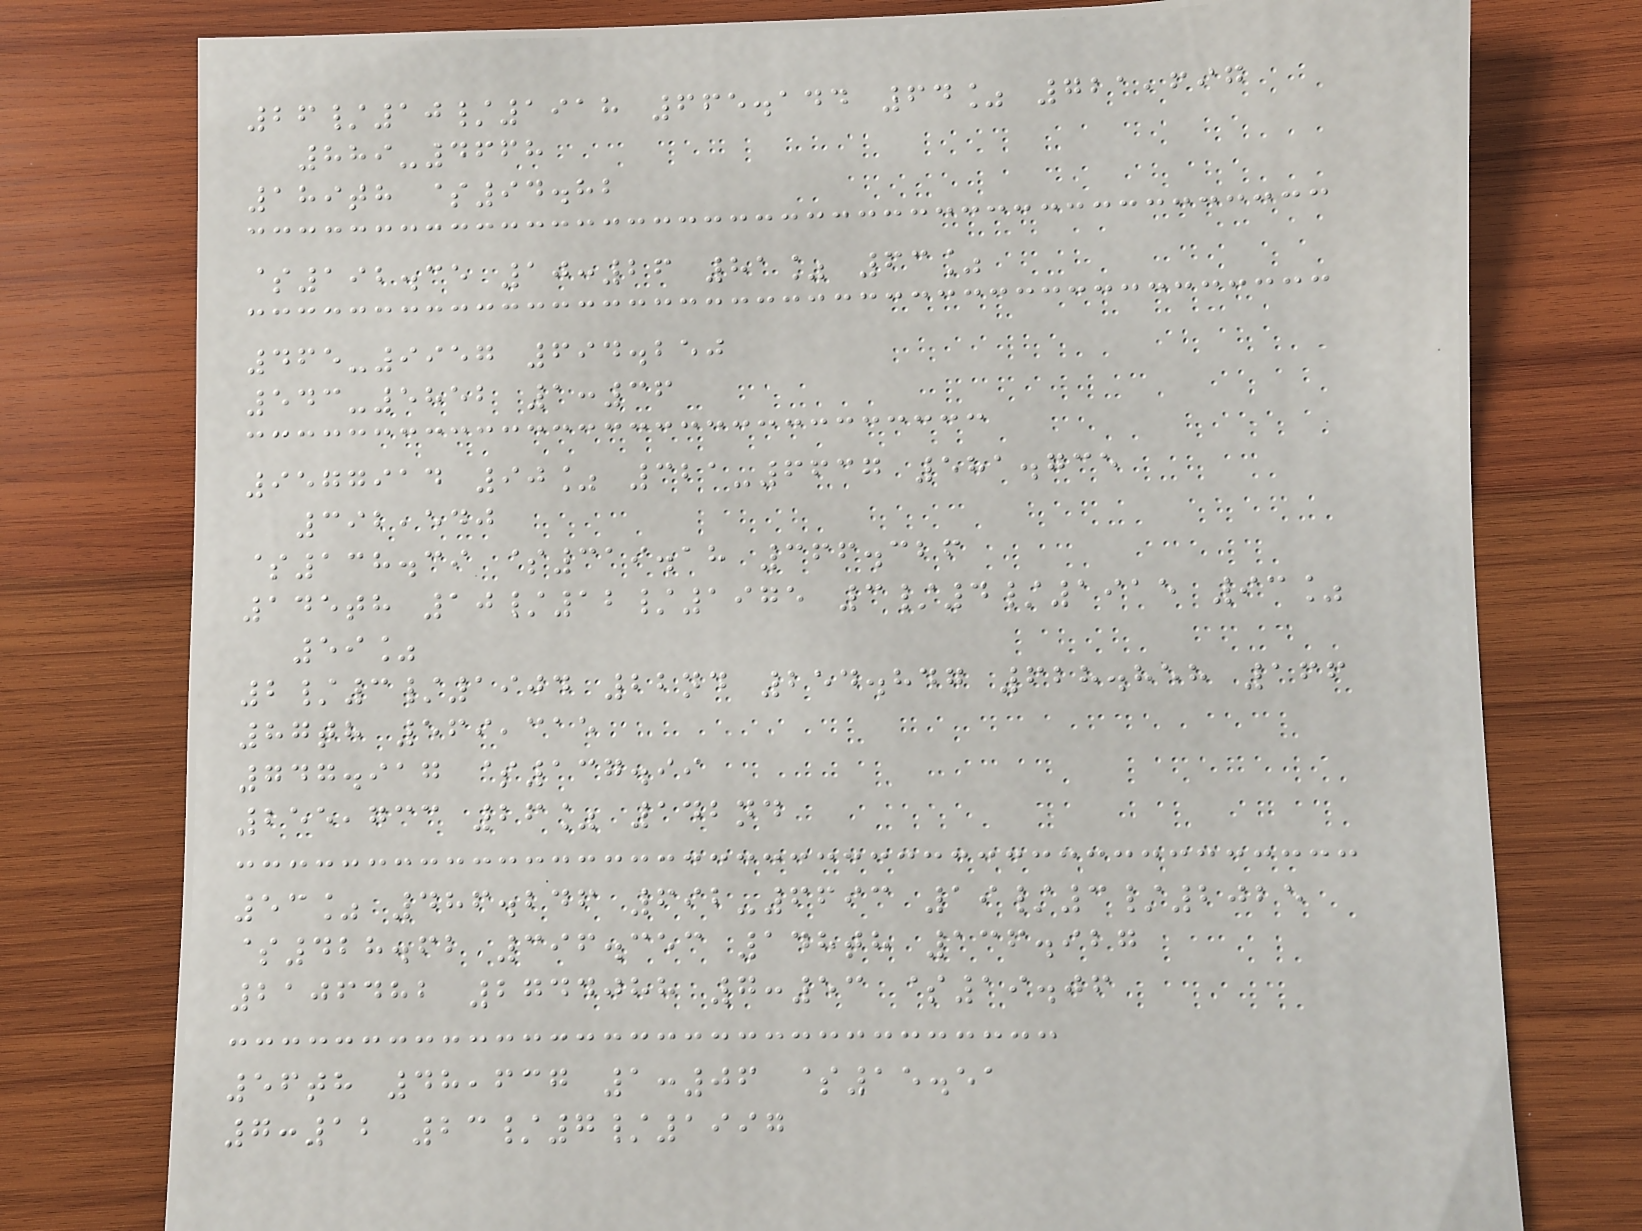26/10/1918 665.144 64% 721,697
889-4668
189th $94.82
$192.35 10:26 81% 63%
465-9957 694.250
543-5852 1:36
9577914 90% 321-6637 581.735
392,540
$138.39 $319.18 366.326
145th 10/12/1975 3/4/1915 93%
59%
2/3/1904 22nd 254.847 628.858 166
87th 569,315
747.917 $137.99
255,733 26% 142nd
53% 486.246 692-6693 19/3/2025
$428.62 396.353 148th 136.927
2106482 2744088 7:53 $19.06
56th 48,637 1:06 $15.51
7:12 23/7/1997
